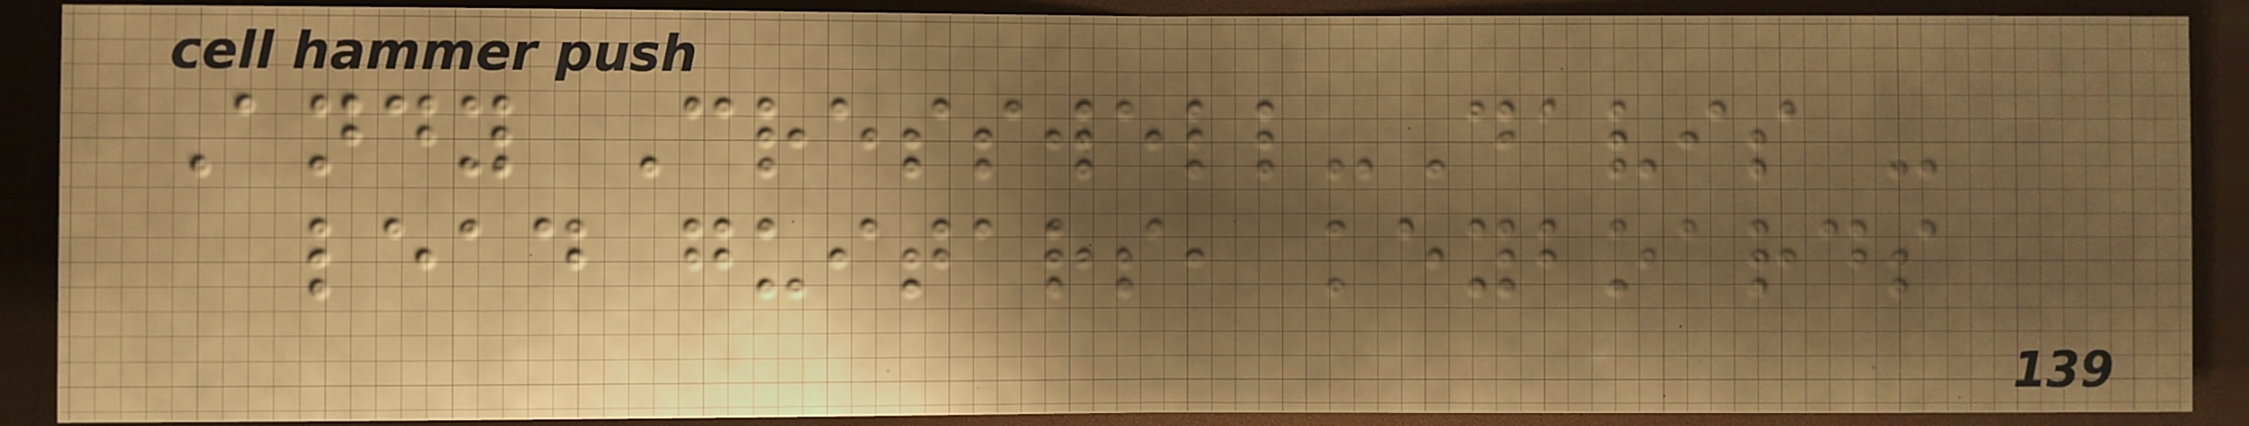Andy Cresswell-Davis -
lead guitars, keyboards
